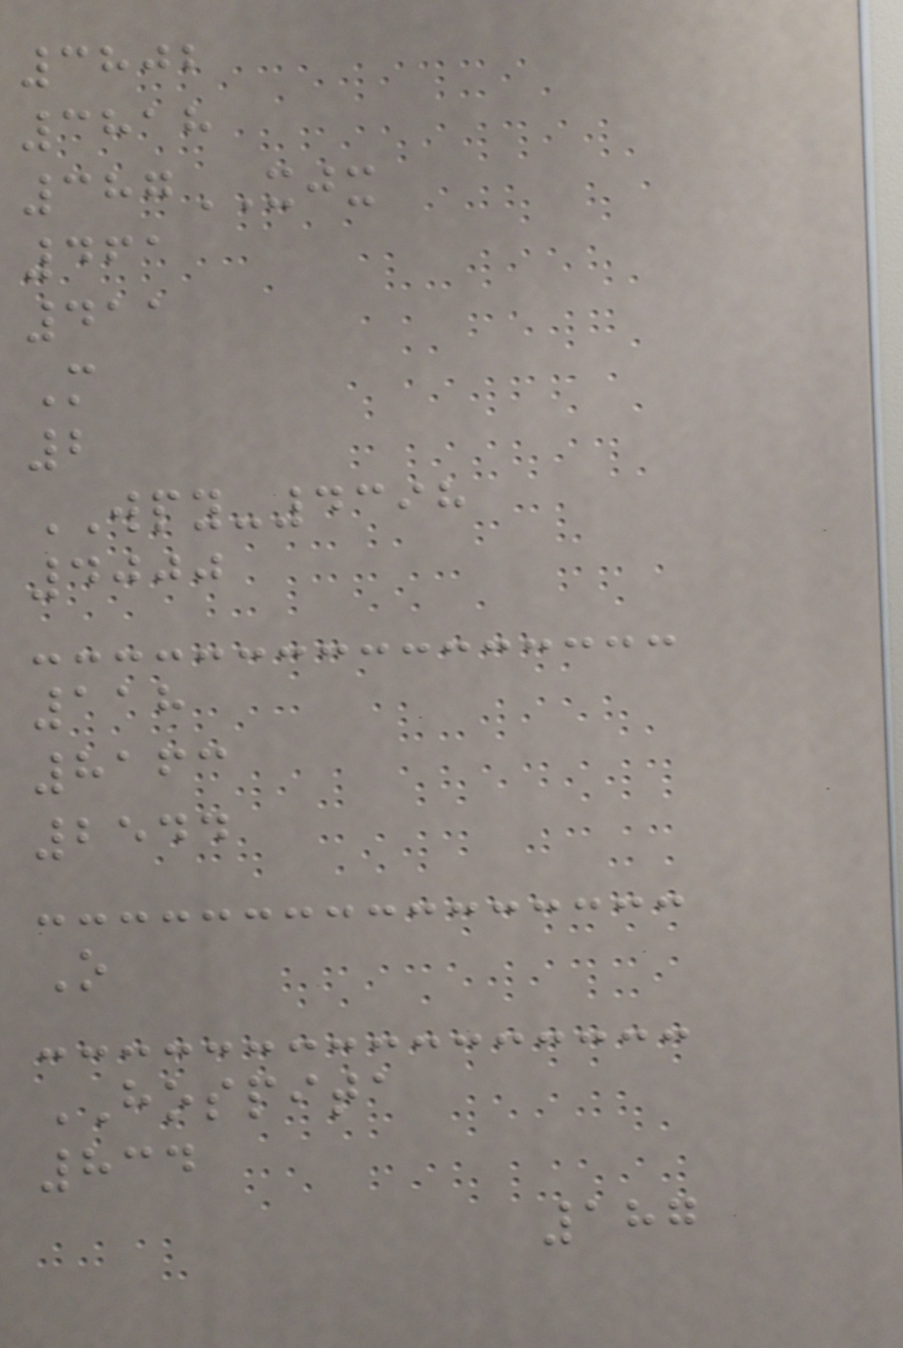3802
3818
387XJX
461
411
M
2
WPY-4398
4000
118
8163
2544
O
HOSPITA
834
187
